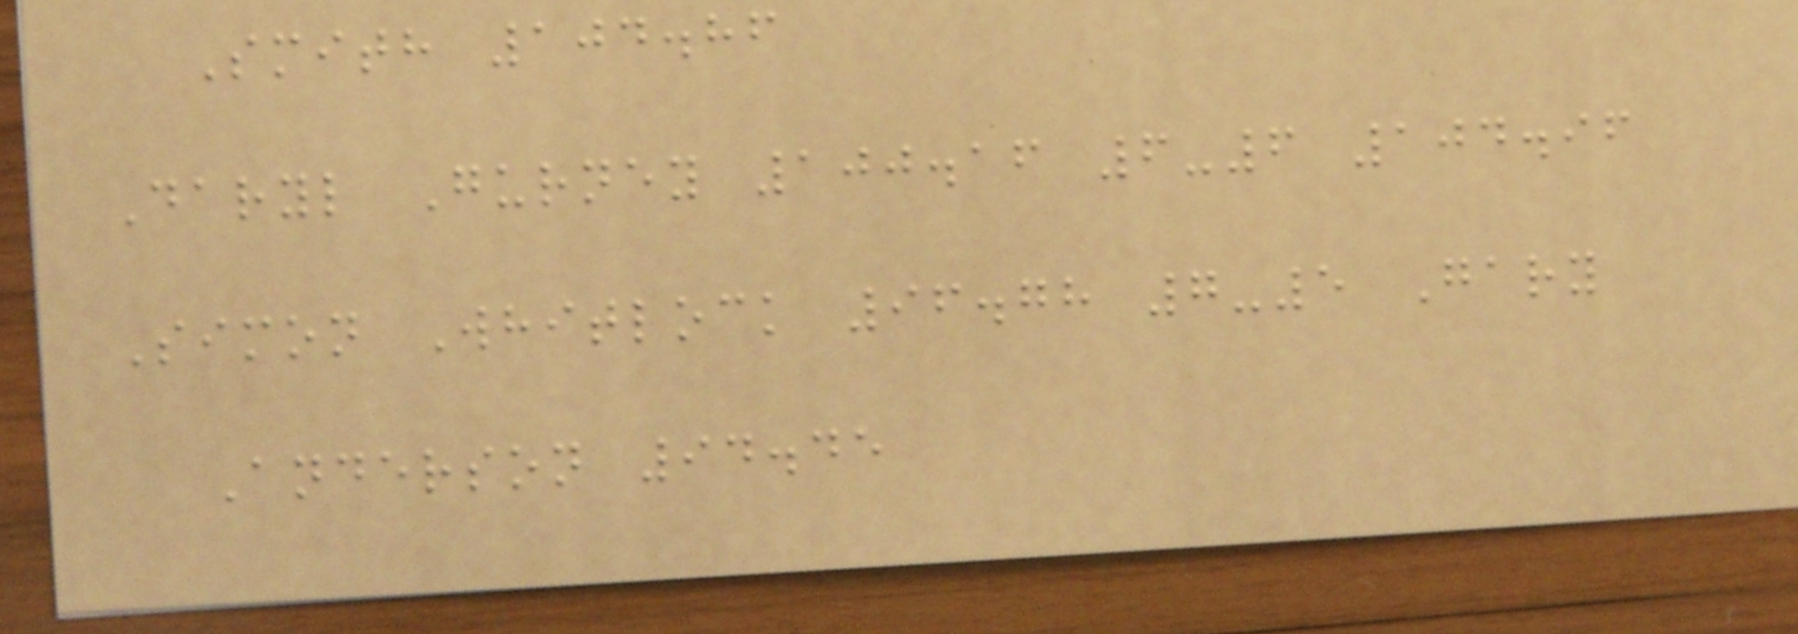Smith 104.86
Daryl Gurney 100.16 6-6 104.96
Simon Whitlock 96.78 7-5 Gary
Anderson 94.45
